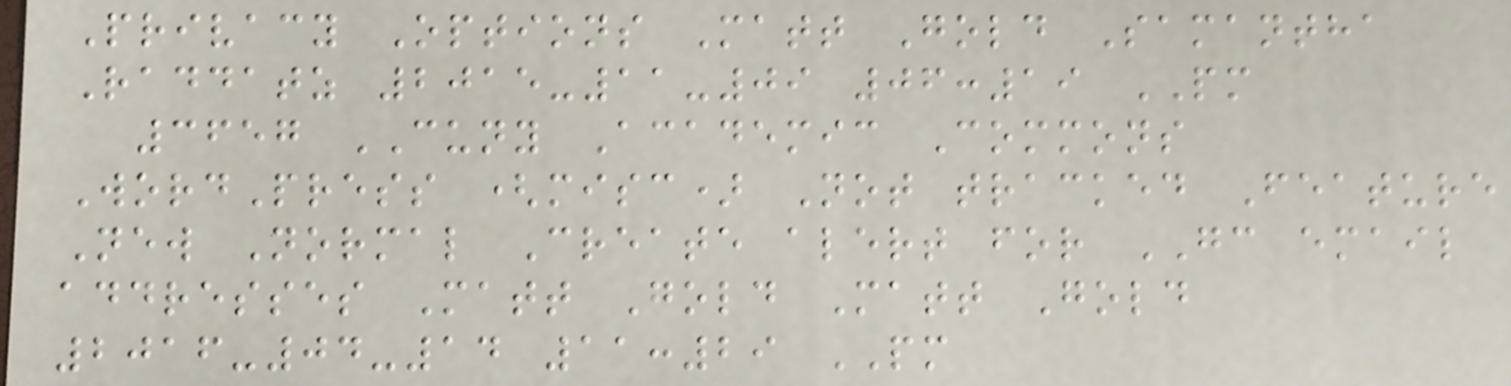Privacy Options Matt Gold Samantha
Raddatz 2015-11-09 06:19 PM
3657 CUNY Academic Commons
WordPress (misc) Not tracked Feature
New Normal Create alert for GC email
addresses Matt Gold Matt Gold
2016-04-14 11:29 PM
